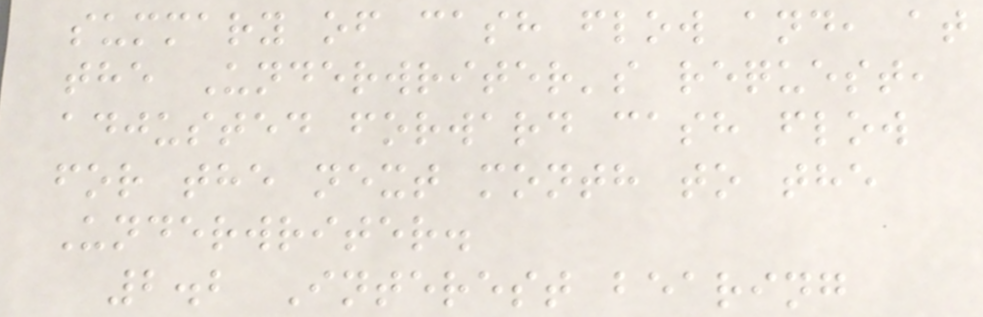summary of cash flow and, at
the Underwriter's request,
adjusted forward cash flow
for the next month to the
Underwriter.
2.2 Interest bearing
